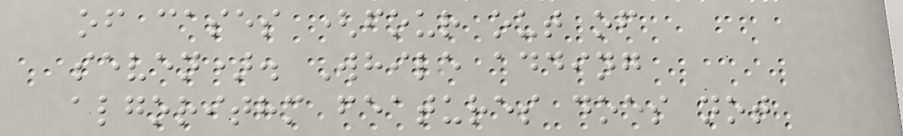of cases (four out of
seven). While adding
algorithm features does not
